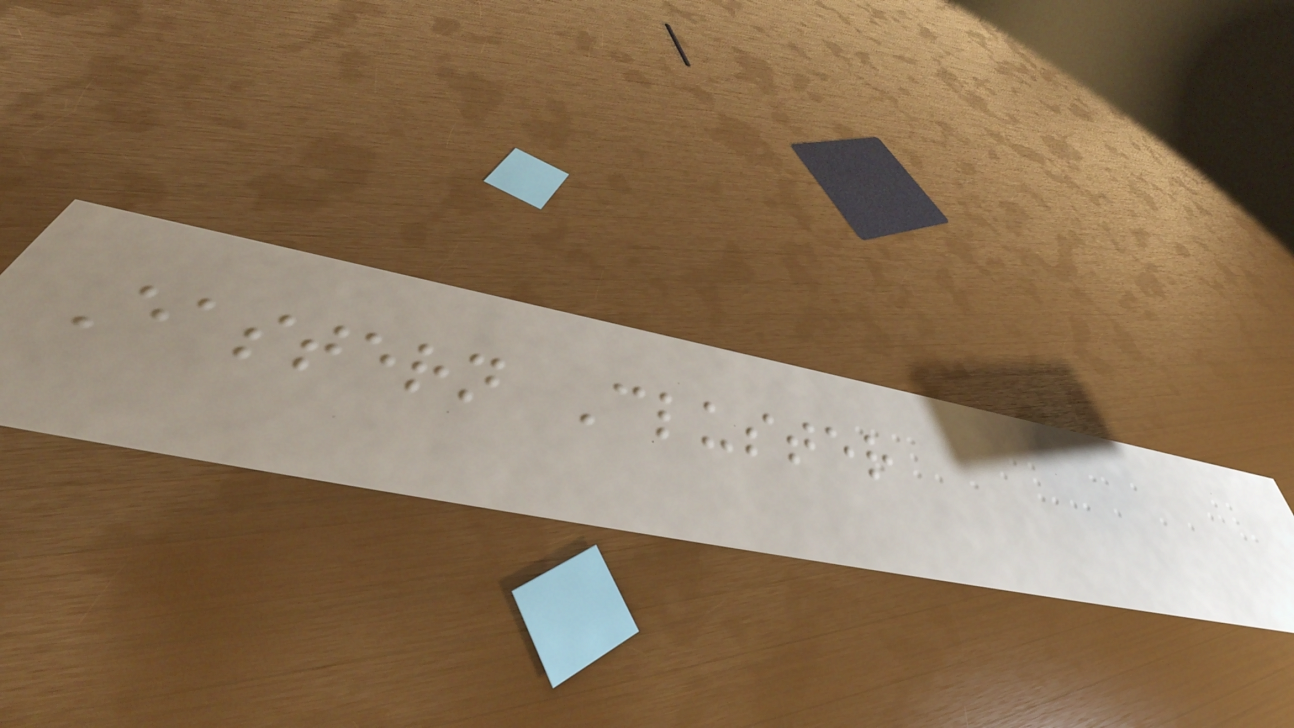Eastern Cluster
